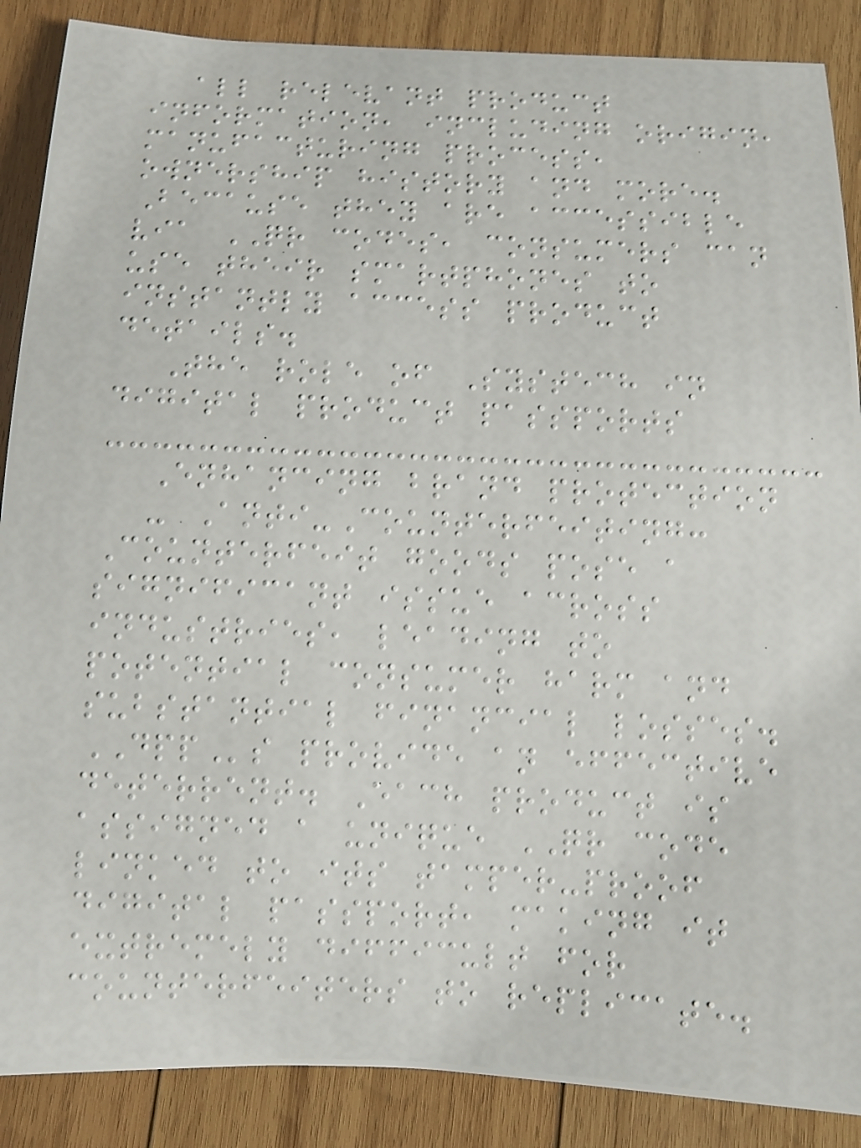all relevant product
information, including origin,
manufacturing process,
ownership history and more.
Because they are accessible
via QR codes, consumers can
use their smartphones to
instantly access product
details.
The role of Systech in
digital product passports
Enhancing brand protection
- Anti-Counterfeiting:
Counterfeit goods pose a
significant issue across
industries, leading to
potential consumer harm and
substantial financial losses.
DPPs provide an effective
deterrent. Each product is
assigned a unique QR code
linked to its tamper-proof
digital passport, making it
extremely difficult for
counterfeiters to replicate.
